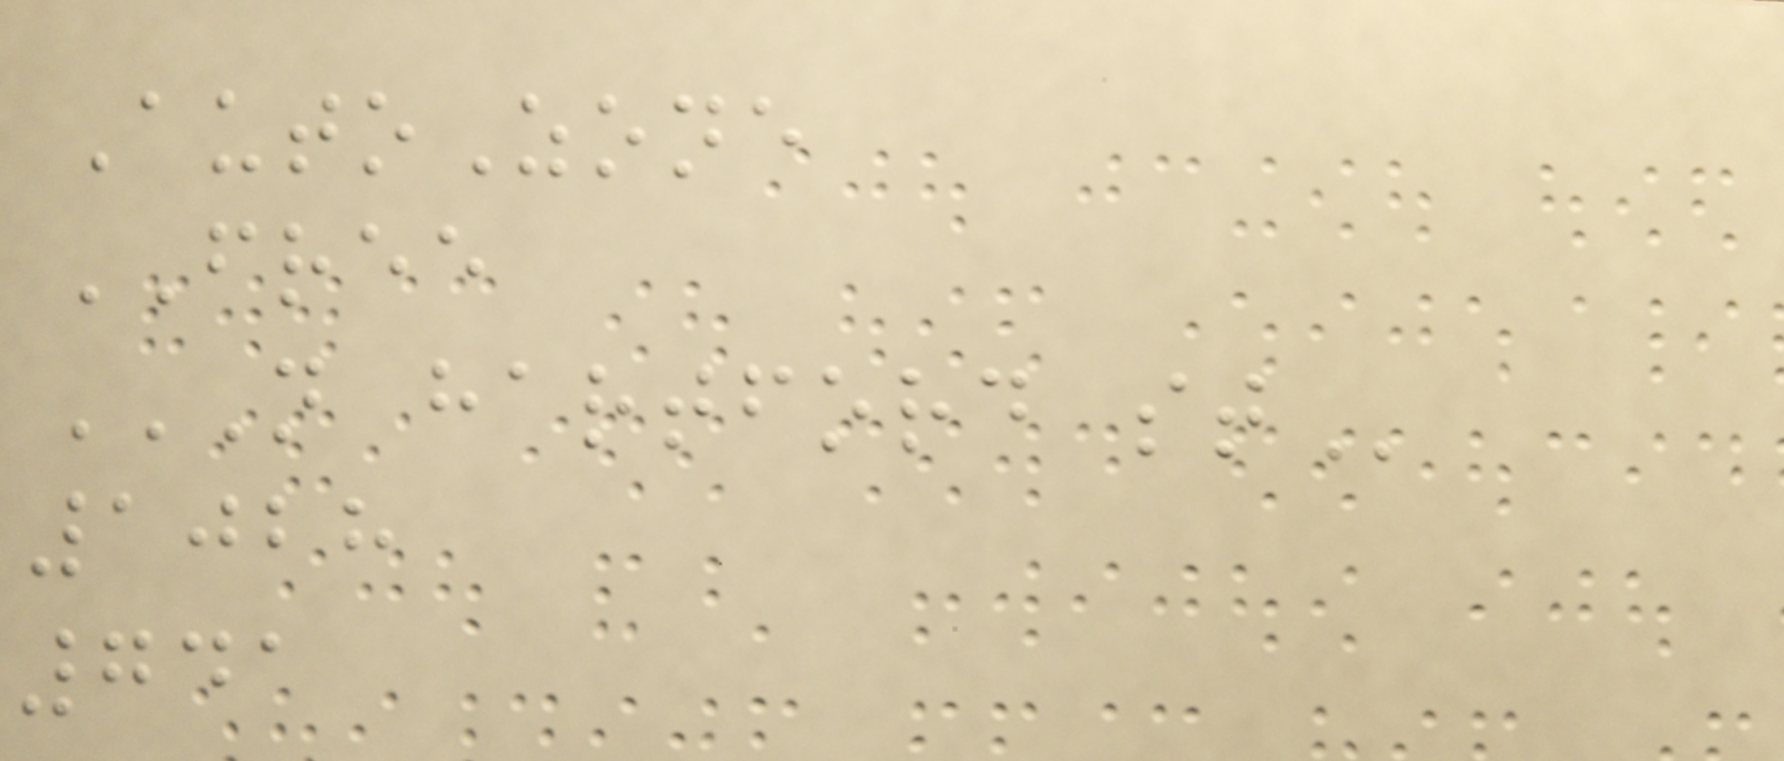AutoZone
FREE
N HARTFORD ST
1028
741
